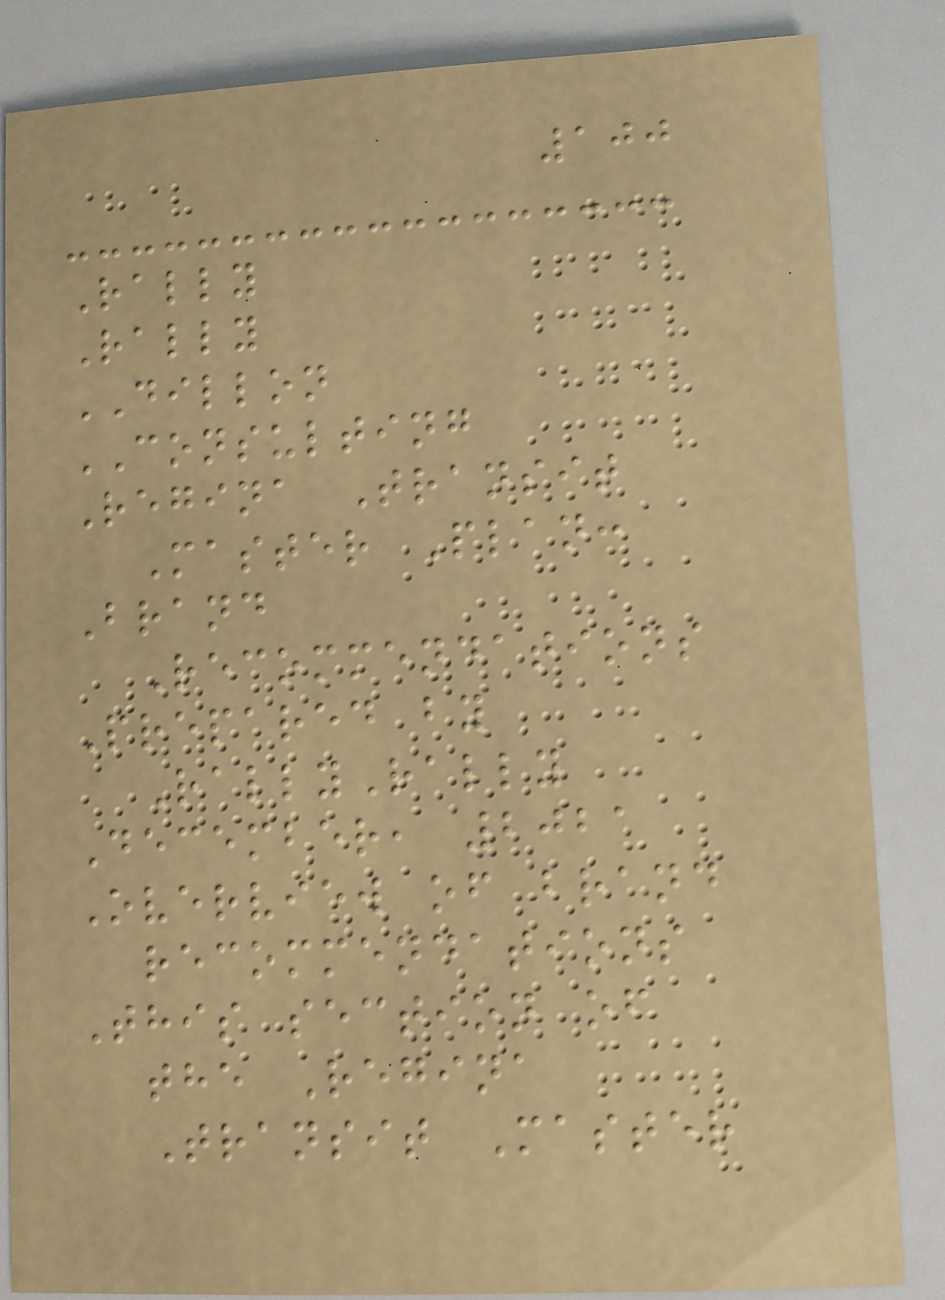100
Rally
Rally
DILLON
CONSULTING
Regina Transit
Master Plan:
Brand
Recommendations
Prepared by
RallyRally
December, 2021
Overview of brand
recommendations
This section of
the Regina
Transit Master
